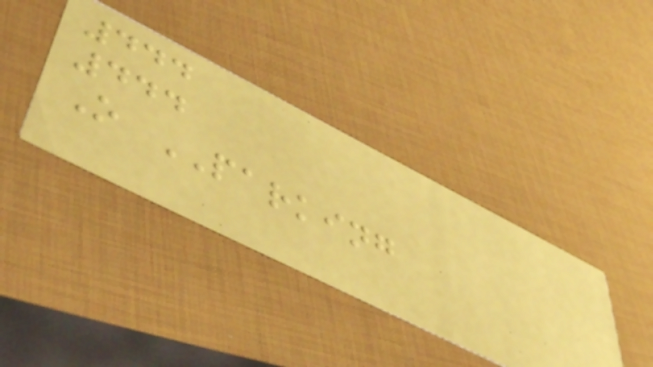444
444
O PARKING
